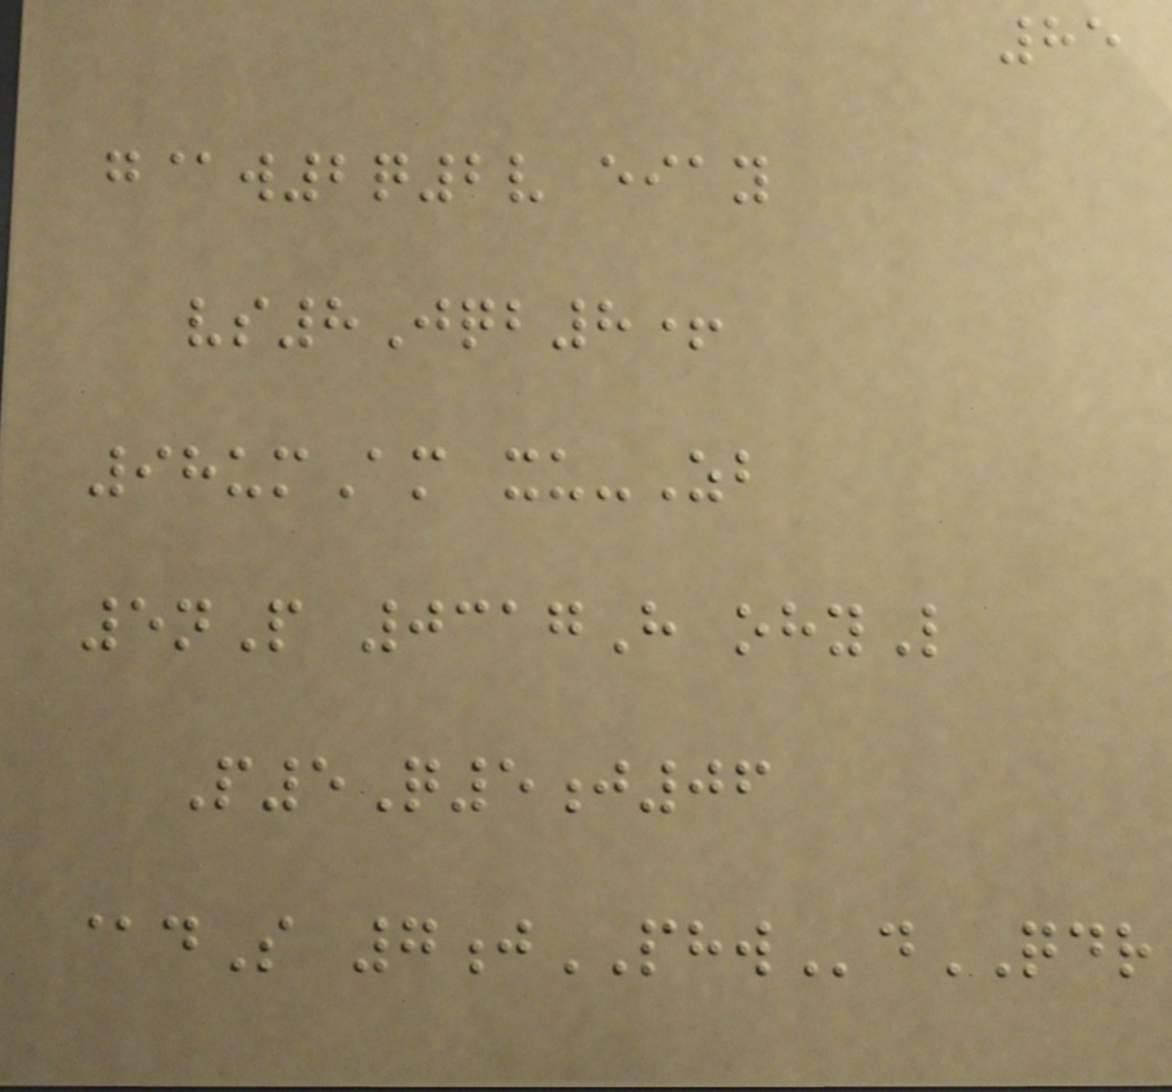85
g@w2q2v eiay
vs8Jqb8+
98umAm xu-Zb
5nP 0317H ohyL
P5Q5j06
@dS 7jPHWdQDR
